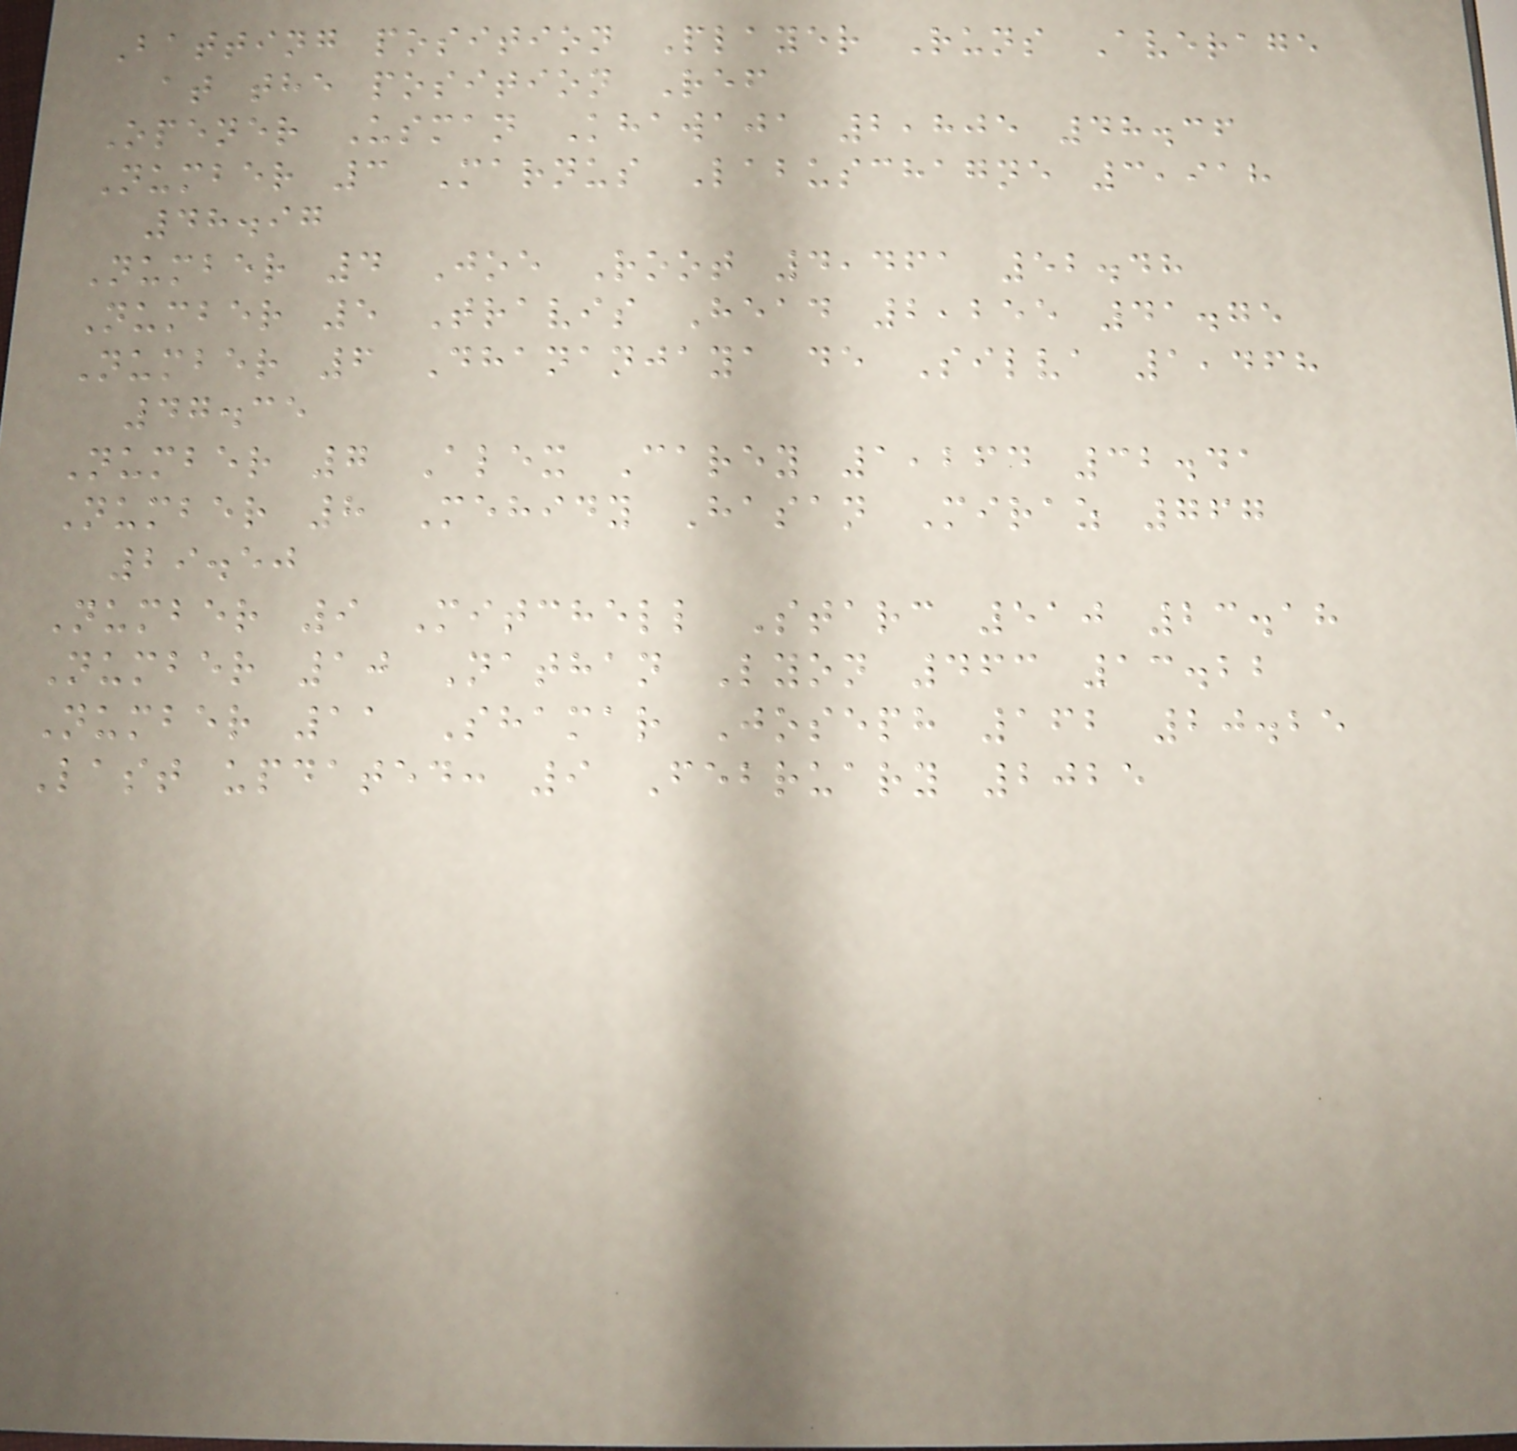Batting position Player Runs Average
at the position Ref
Opener Usman Khawaja 2,805 48.36
Number 3 Marnus Labuschagne 3,918
48.97
Number 4 Joe Root 4,461 52.48
Number 5 Travis Head 2,255 41.75
Number 6 Dhananjaya de Silva 1,468
47.35
Number 7 Alex Carey 1,264 32.41
Number 8 Mehidy Hasan Miraz 767
29.50
Number 9 Mitchell Starc 510 23.18
Number 10 Nathan Lyon 463 13.22
Number 11 Shamar Joseph 162 20.25
Last updated: 9 February 2025
